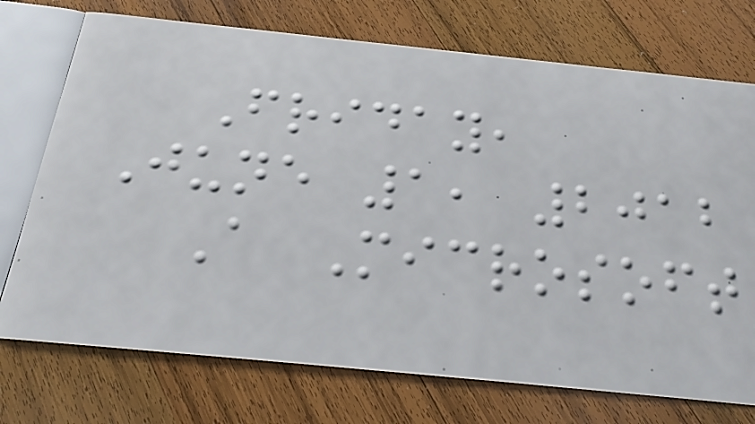Friday,
June 1, 2012
A Microsoft
